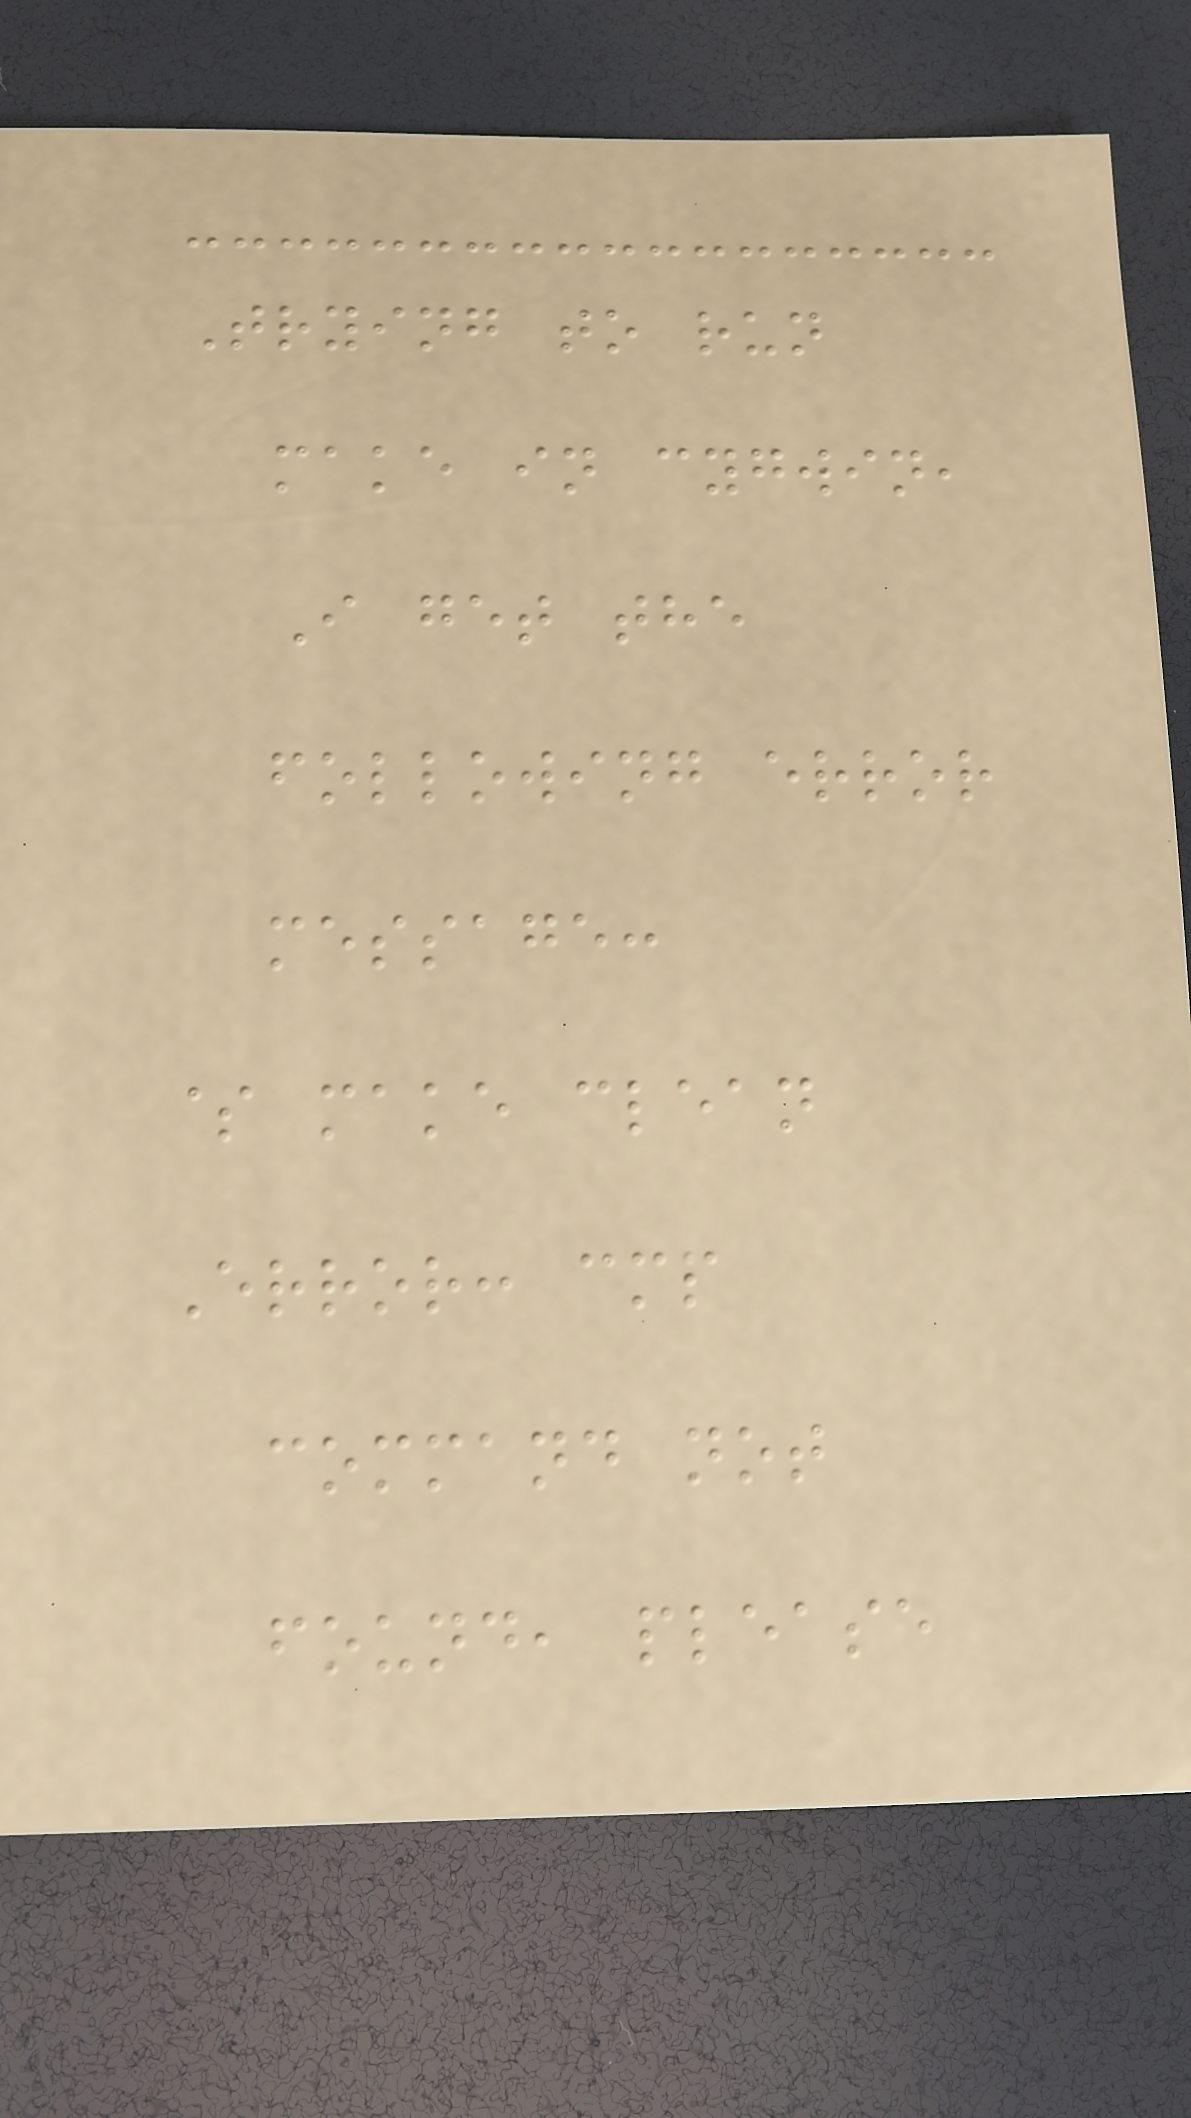Trying to run
make in cygwin,
I get the
following error
message:
$ make clean
Error: cmp
command not
found, please
